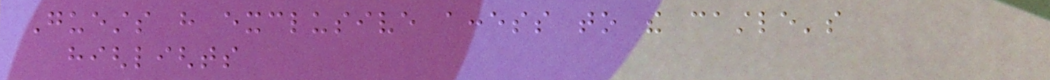Guests have exclusive access to the castle's
highlights
